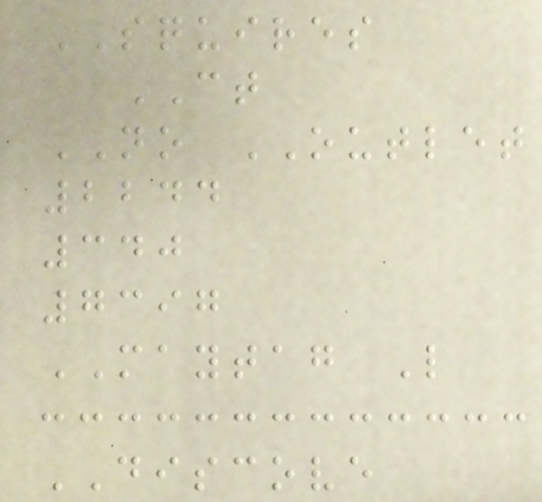SQUIRES
CT
NO OUTLET
2244
340
7397
MAYTAG L
DISCOVE
